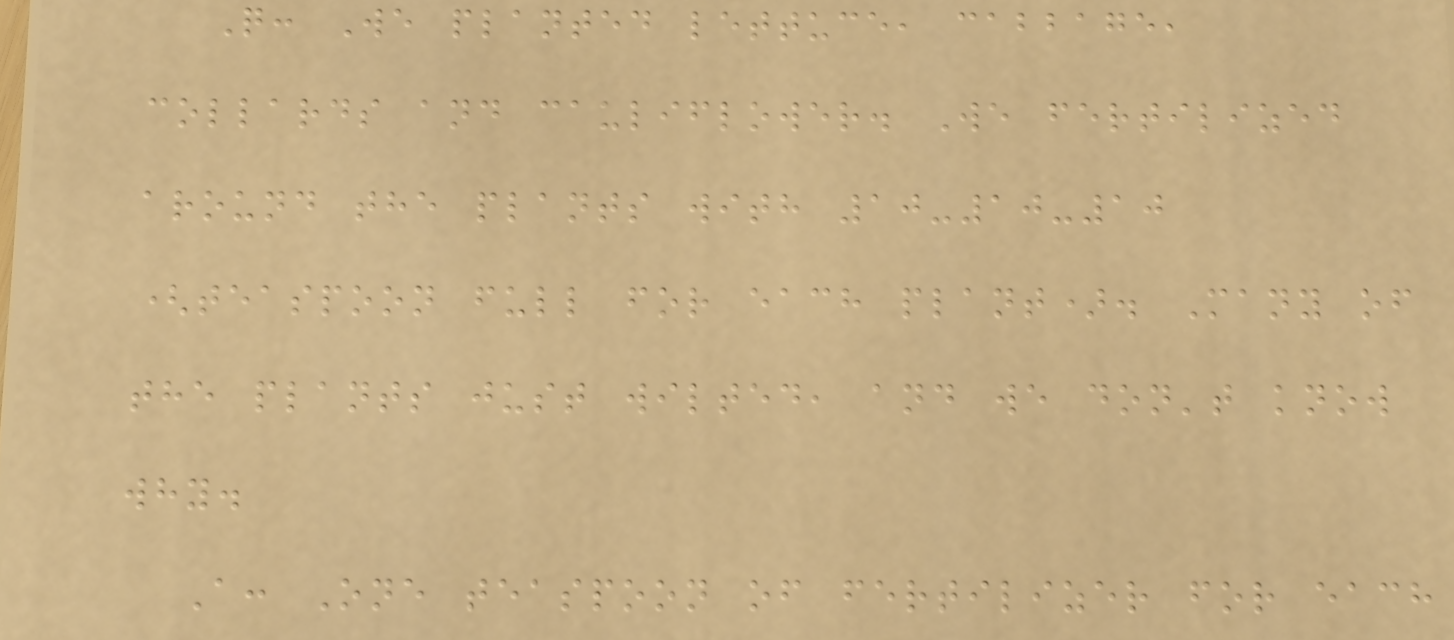Q: We planted lettuce, cabbage,
collards and cauliflower. We fertilized
around the plants with 10-10-10
(teaspoon full for each plant). Many of
the plants just wilted, and we don't know
why.
A: One teaspoon of fertilizer for each
